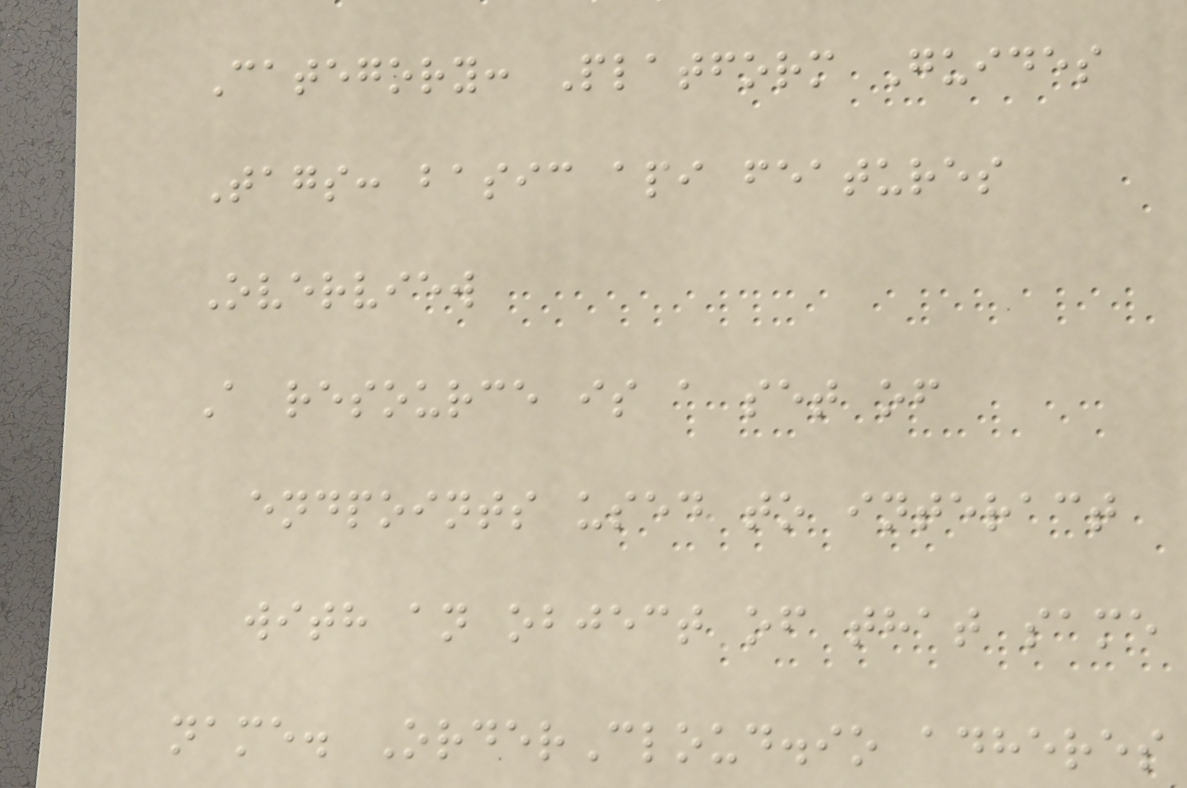Category: Platform Guides
Tags: basic api features
Overview
A resource is a set of
endpoints used to interact
with an object of that same
name. OrderCloud.io adheres
